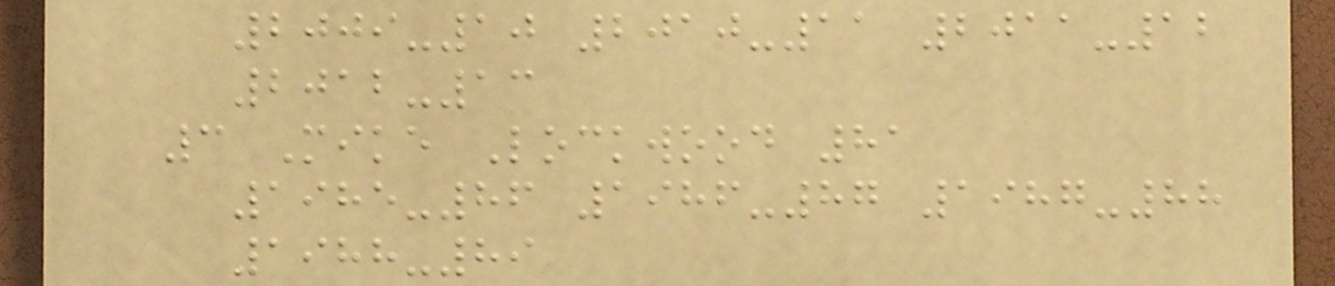2009-10 2010-11 2011-12
2012-13
3 Mike Lockwood 81
1985-86 1986-87 1987-88
1988-89
